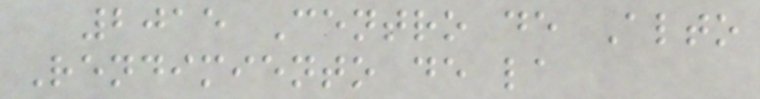2015 Centro de Alto
Rendimiento de la
